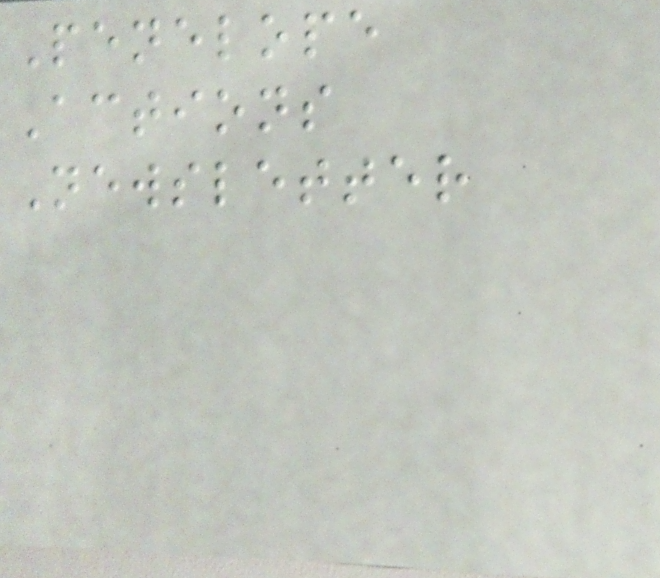Penelope
Actions
Newsletter
